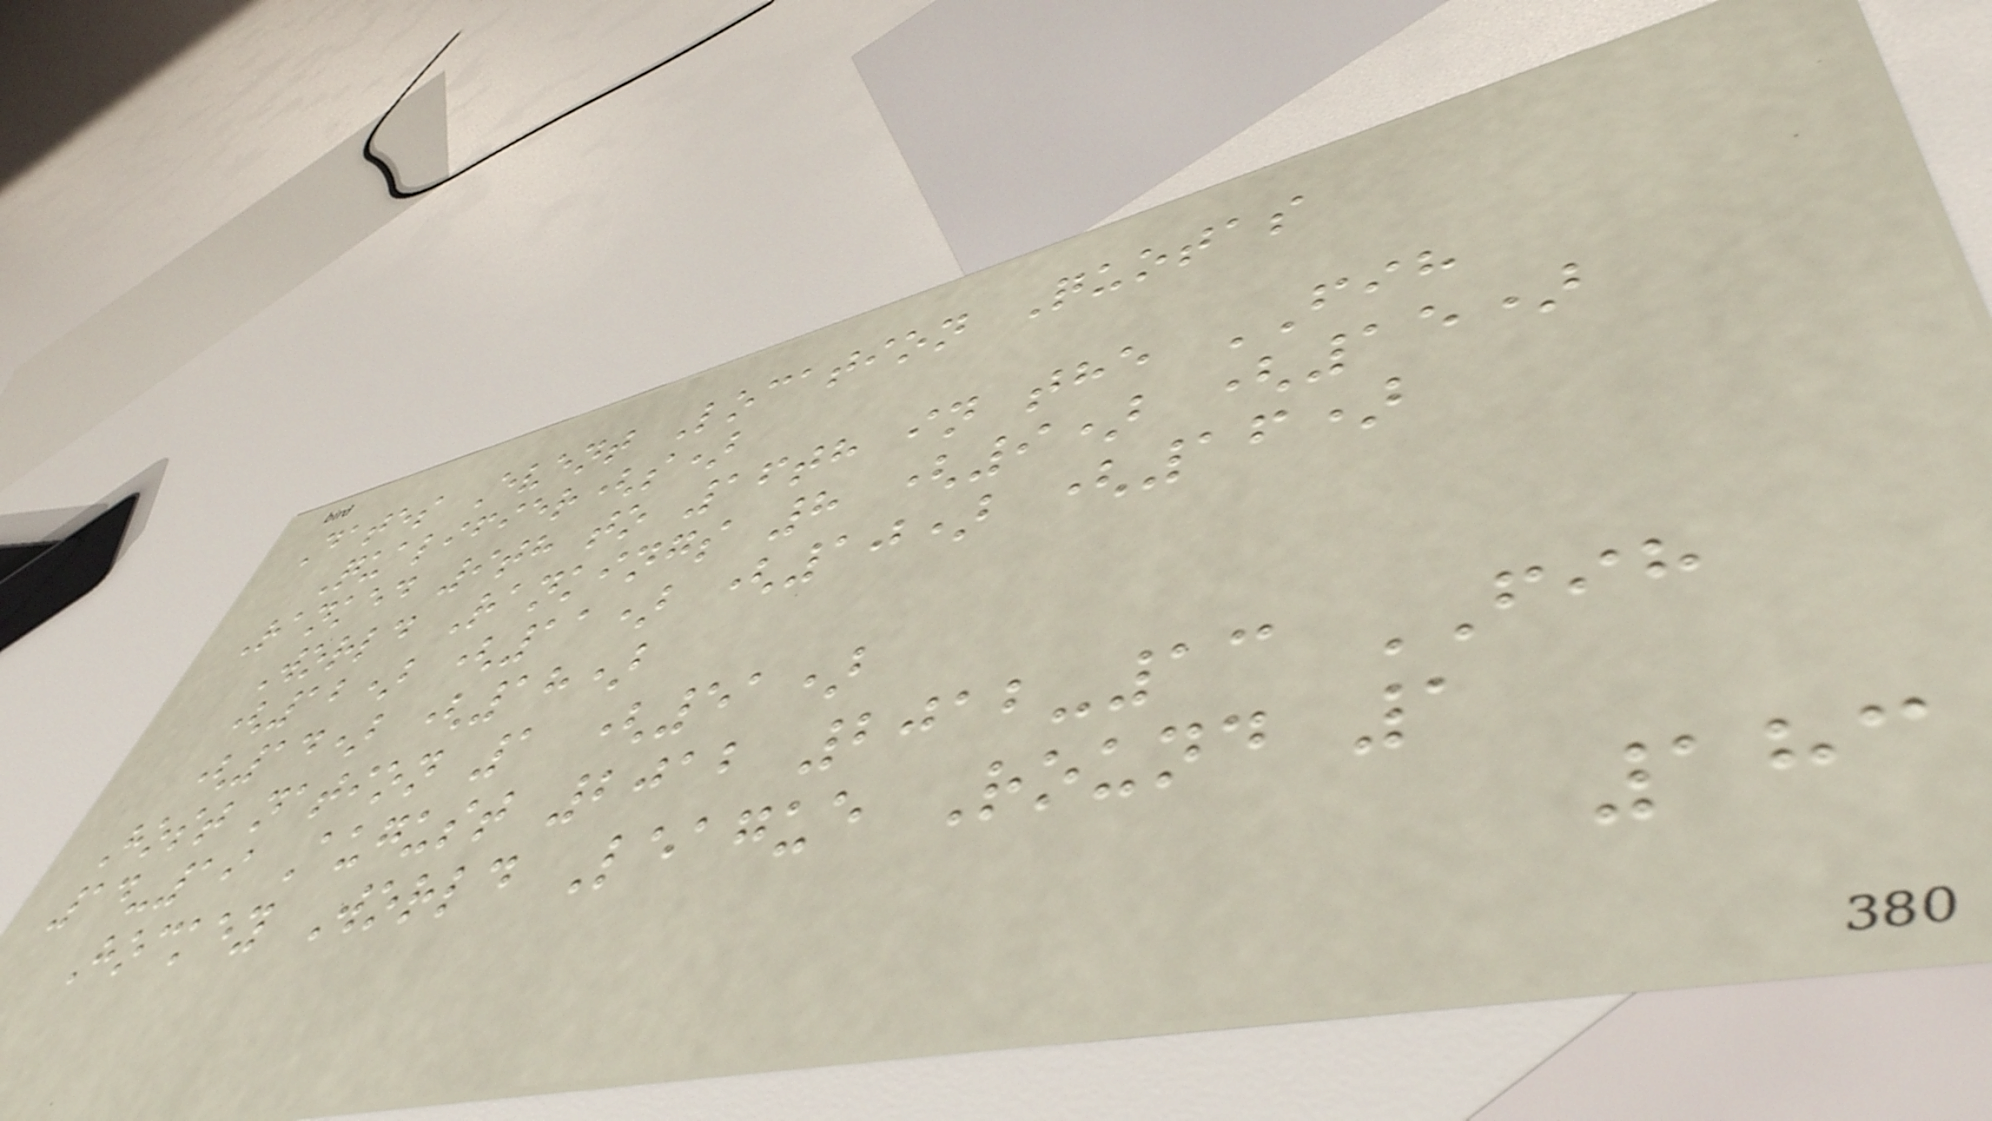Dates Event Location Quotas
Qualifier(s)
Ranked 9th to 16th in the FIH
World Rankings 8 (9) (15)
(12) (11) (10) (16)
(14) (18)
Host nation 1 (51)
14-19 August 2012 2012-13 FIH
Hockey World League Round 1
183
